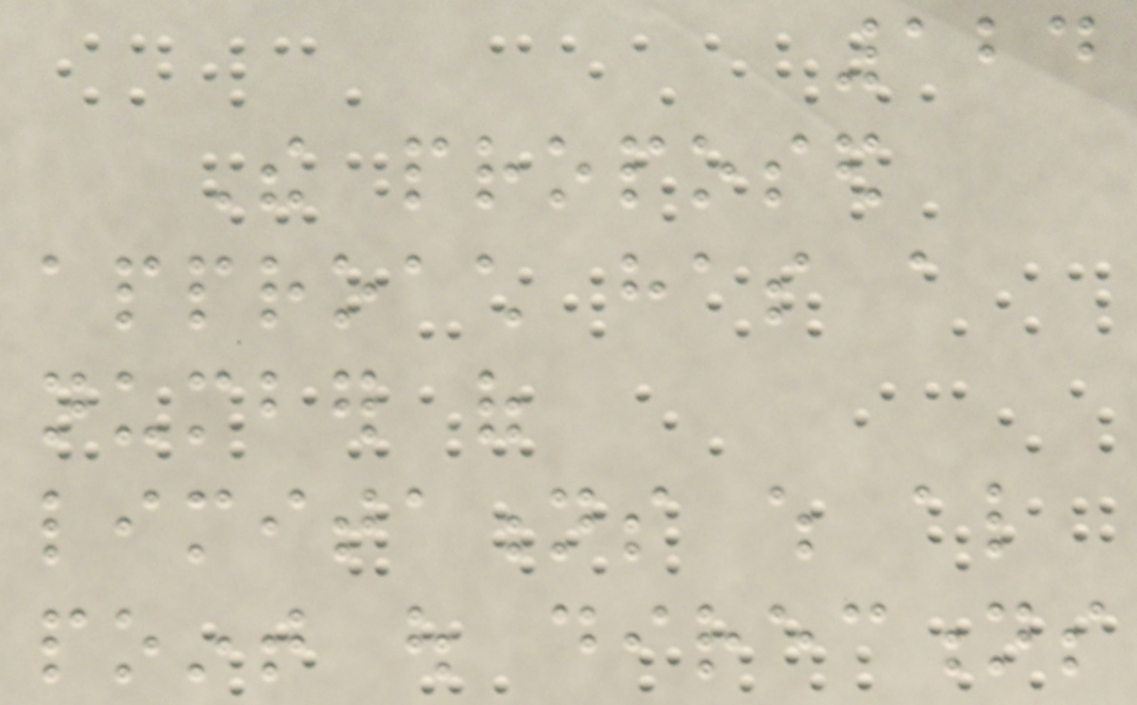124
The proposed
approach has a
number of
limitations which also
point out directions
